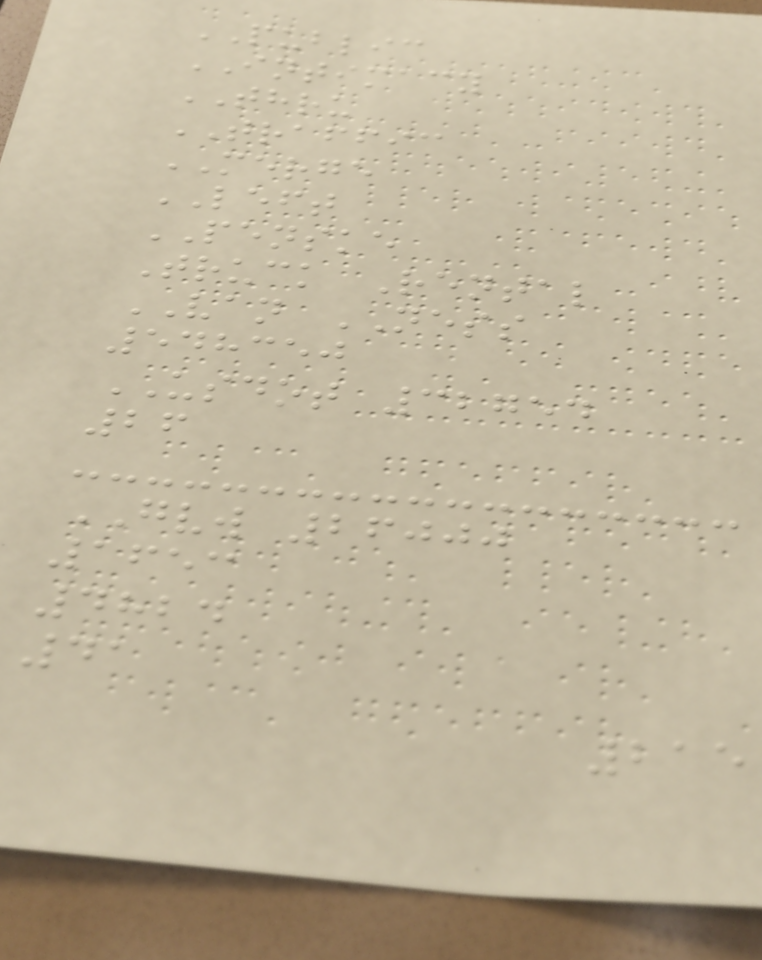PUBLIC
INTIMACY
THRU
TRAFFIC
MERGE
LEFT
PENSKE
Truck Rental
VAN NESS
548350
USDOT 32754
26
GVW 26000
1653
4824
41
215
